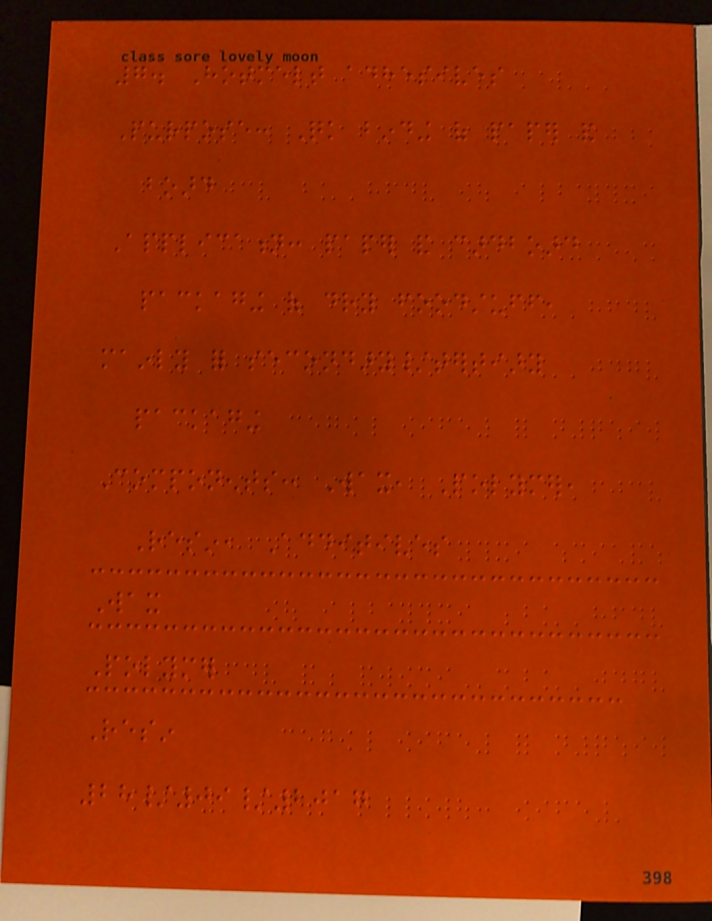7. Hotmelt adhesives
Purpose: Quick binding of paper and
board
Application: paper and cardboard
packaging of dry foodstuff,
mainly for secondary/tertiary
packaging
Components: Wax, Polymer,
Resin, Additives
Wax
Polymer
Resin
28/09/2017
